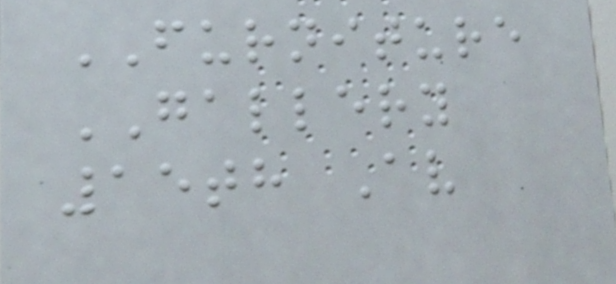FURNITURE
GALLERY
15th Av
